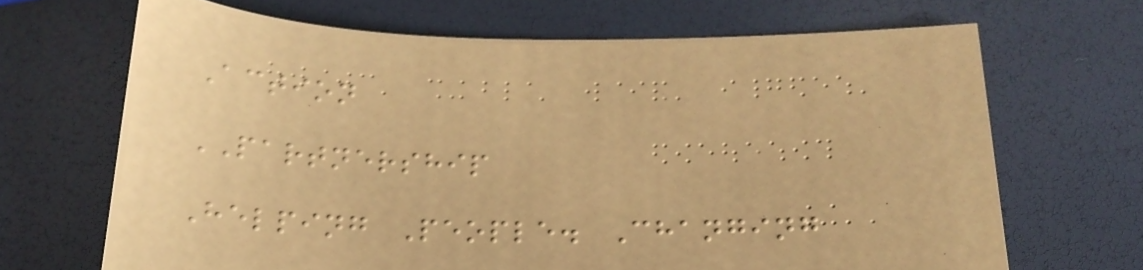Action
PARTNERSHIP
Helping People. Changing
